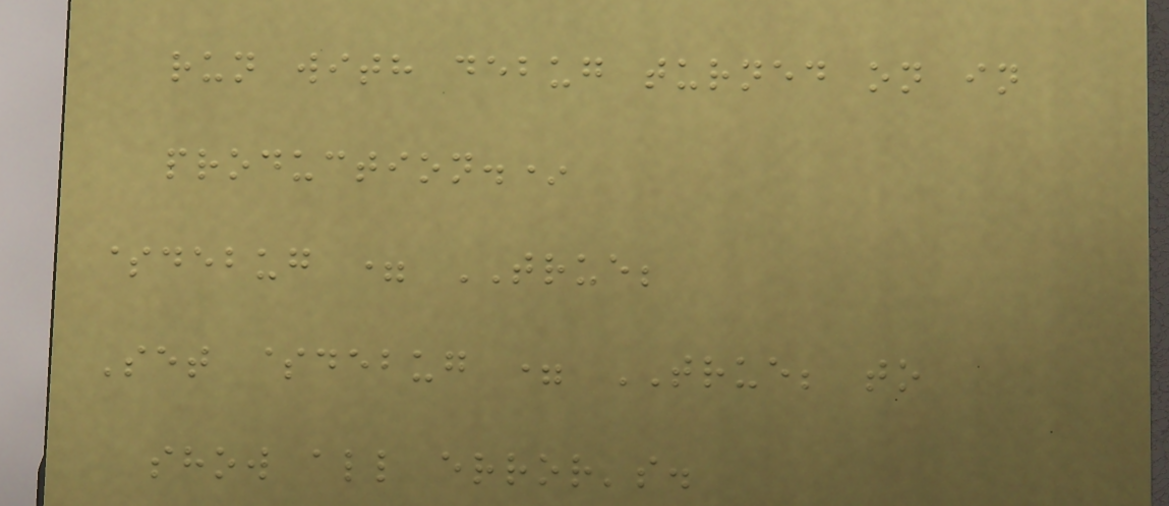run with debug turned on in
production.*
$debug = TRUE;
Set $debug = TRUE; to
show all error's.
